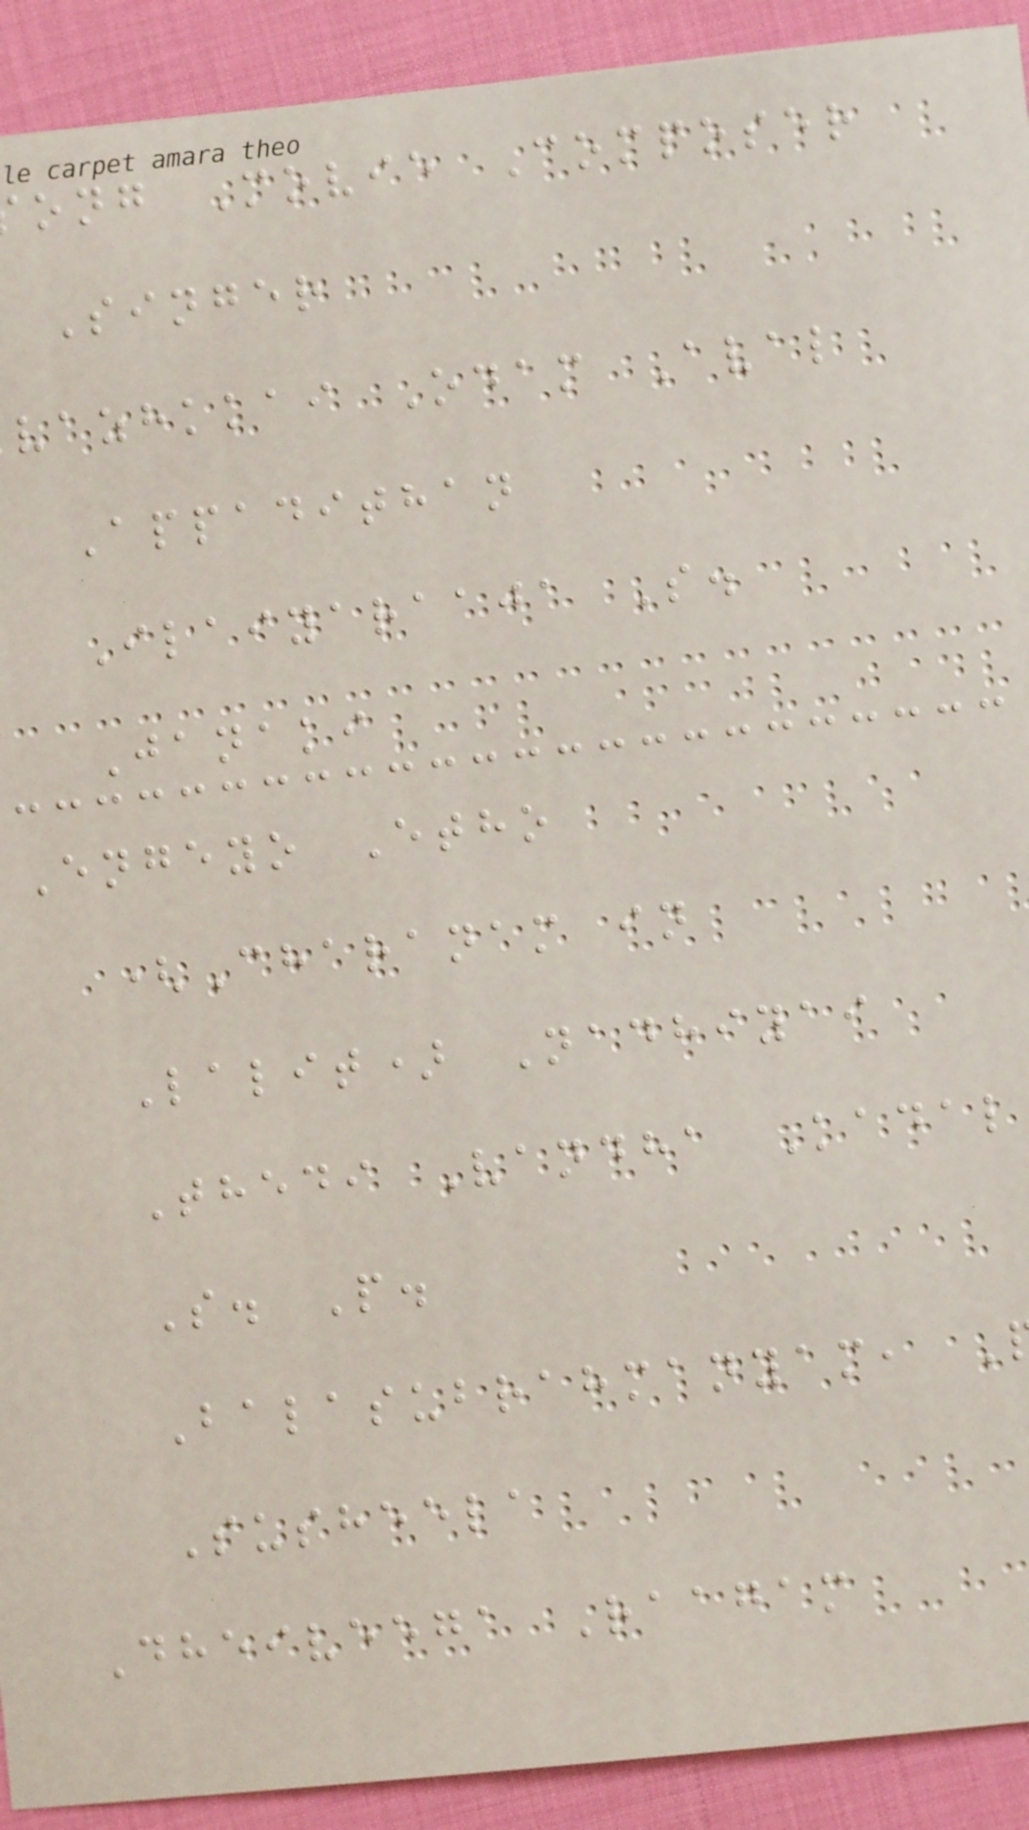ong Movie Composer
Singer
vazhkkai Odam Aval
Appadithan
Ilaiyaraaja S.
Janaki
Engeyo Etho
(Charanam in
Lalit) Nadhiyai
Thedi Vandha Kadal
S. P.
Balasubrahmanyam,
Susheela
Dheiveega Raagam
